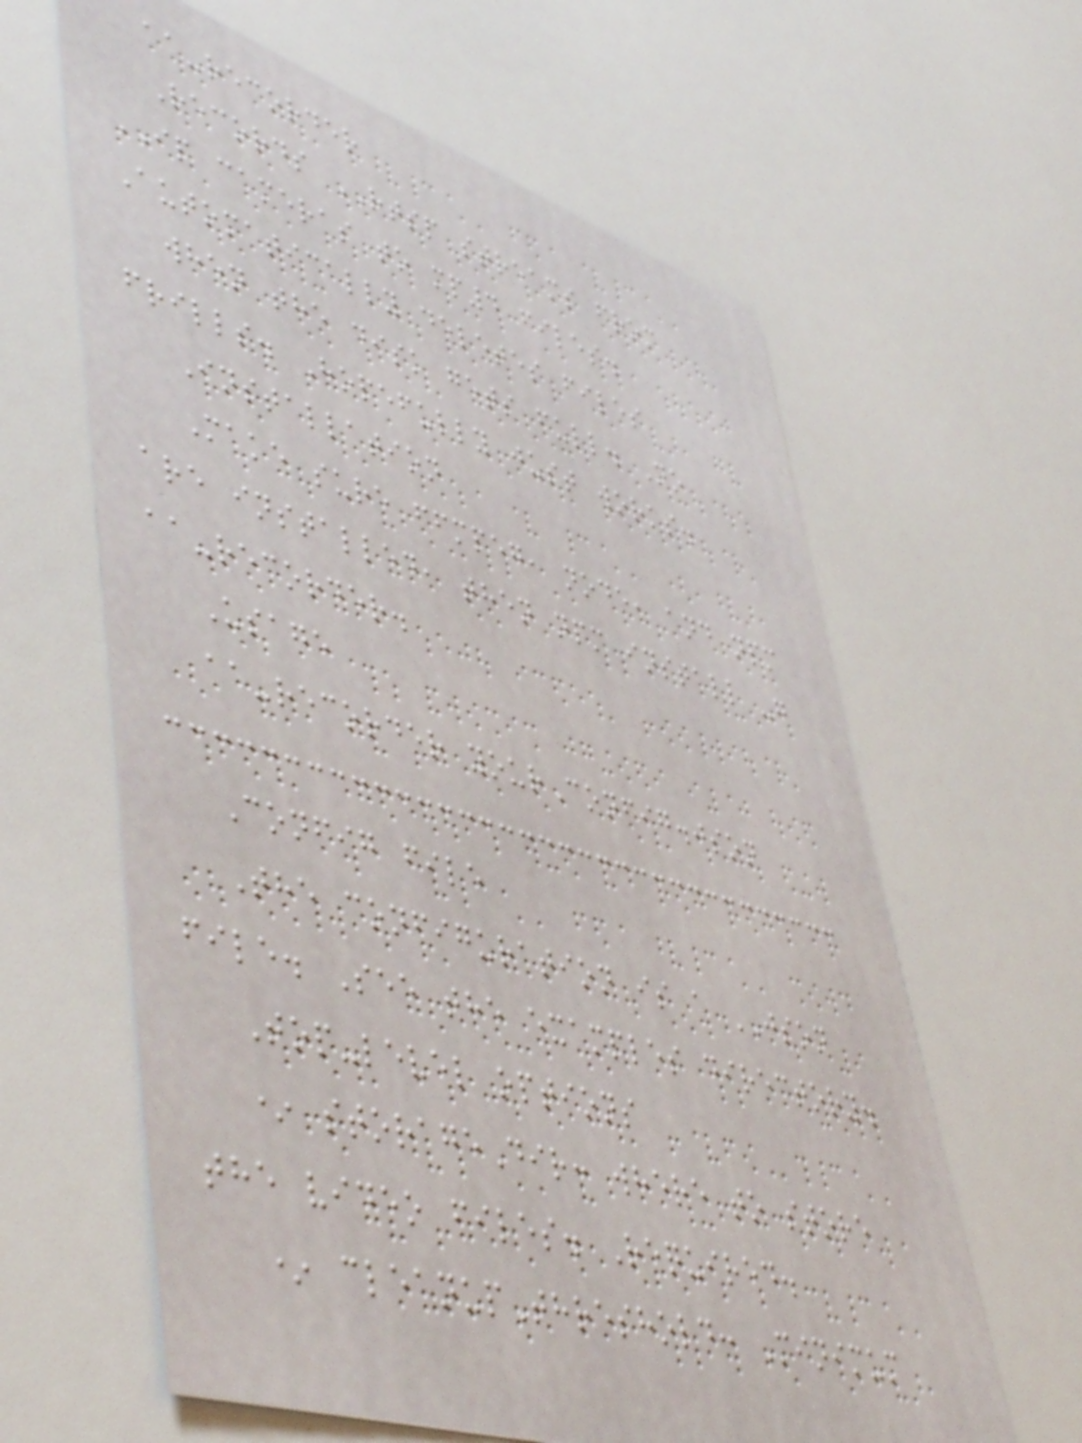aa-recorder
Records RTSP streams from
IP cameras to mp4 files.
Automatically deletes files
when the disk gets full. No
frills. Hopefully just works.
Installation
Make sure ffmpeg, node, and npm
are installed, then npm install -g
aa-recorder.
Usage
aa-recorder yourConfig.json
Config file
The configuration is a JSON
file. See the examples directory.
Top-level options
* storageDir: where to store
the video files. Required.
* cleanupThreshold: Minimum
